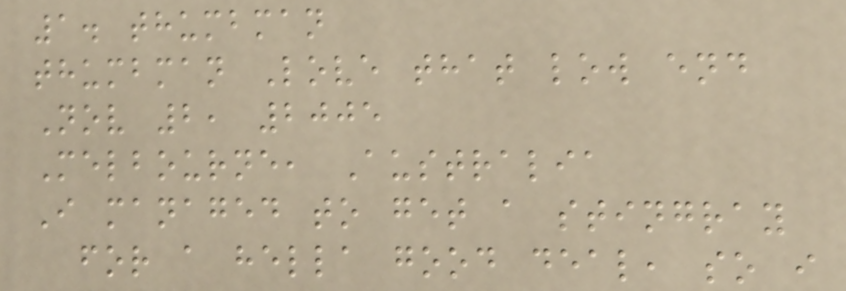1. thumbman
thumbman Love that low end
Nov 2, 2005
Melbourne, Australia
I managed to get a stingray
for a hella good deal, so i
